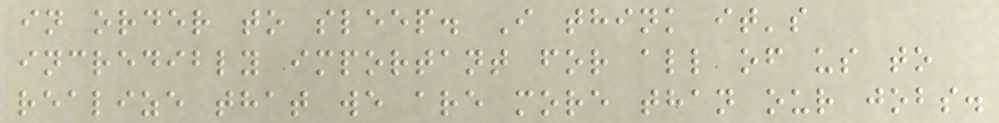in order to sleep. I think it's
incredibly important for all of us to
realize that we are more than our jobs.
